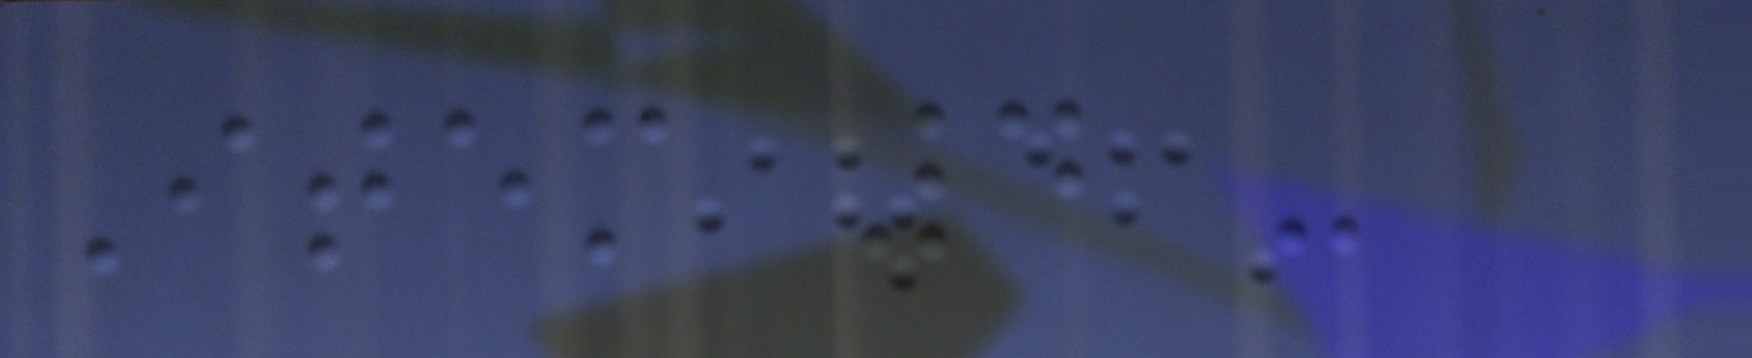Item 4 -
